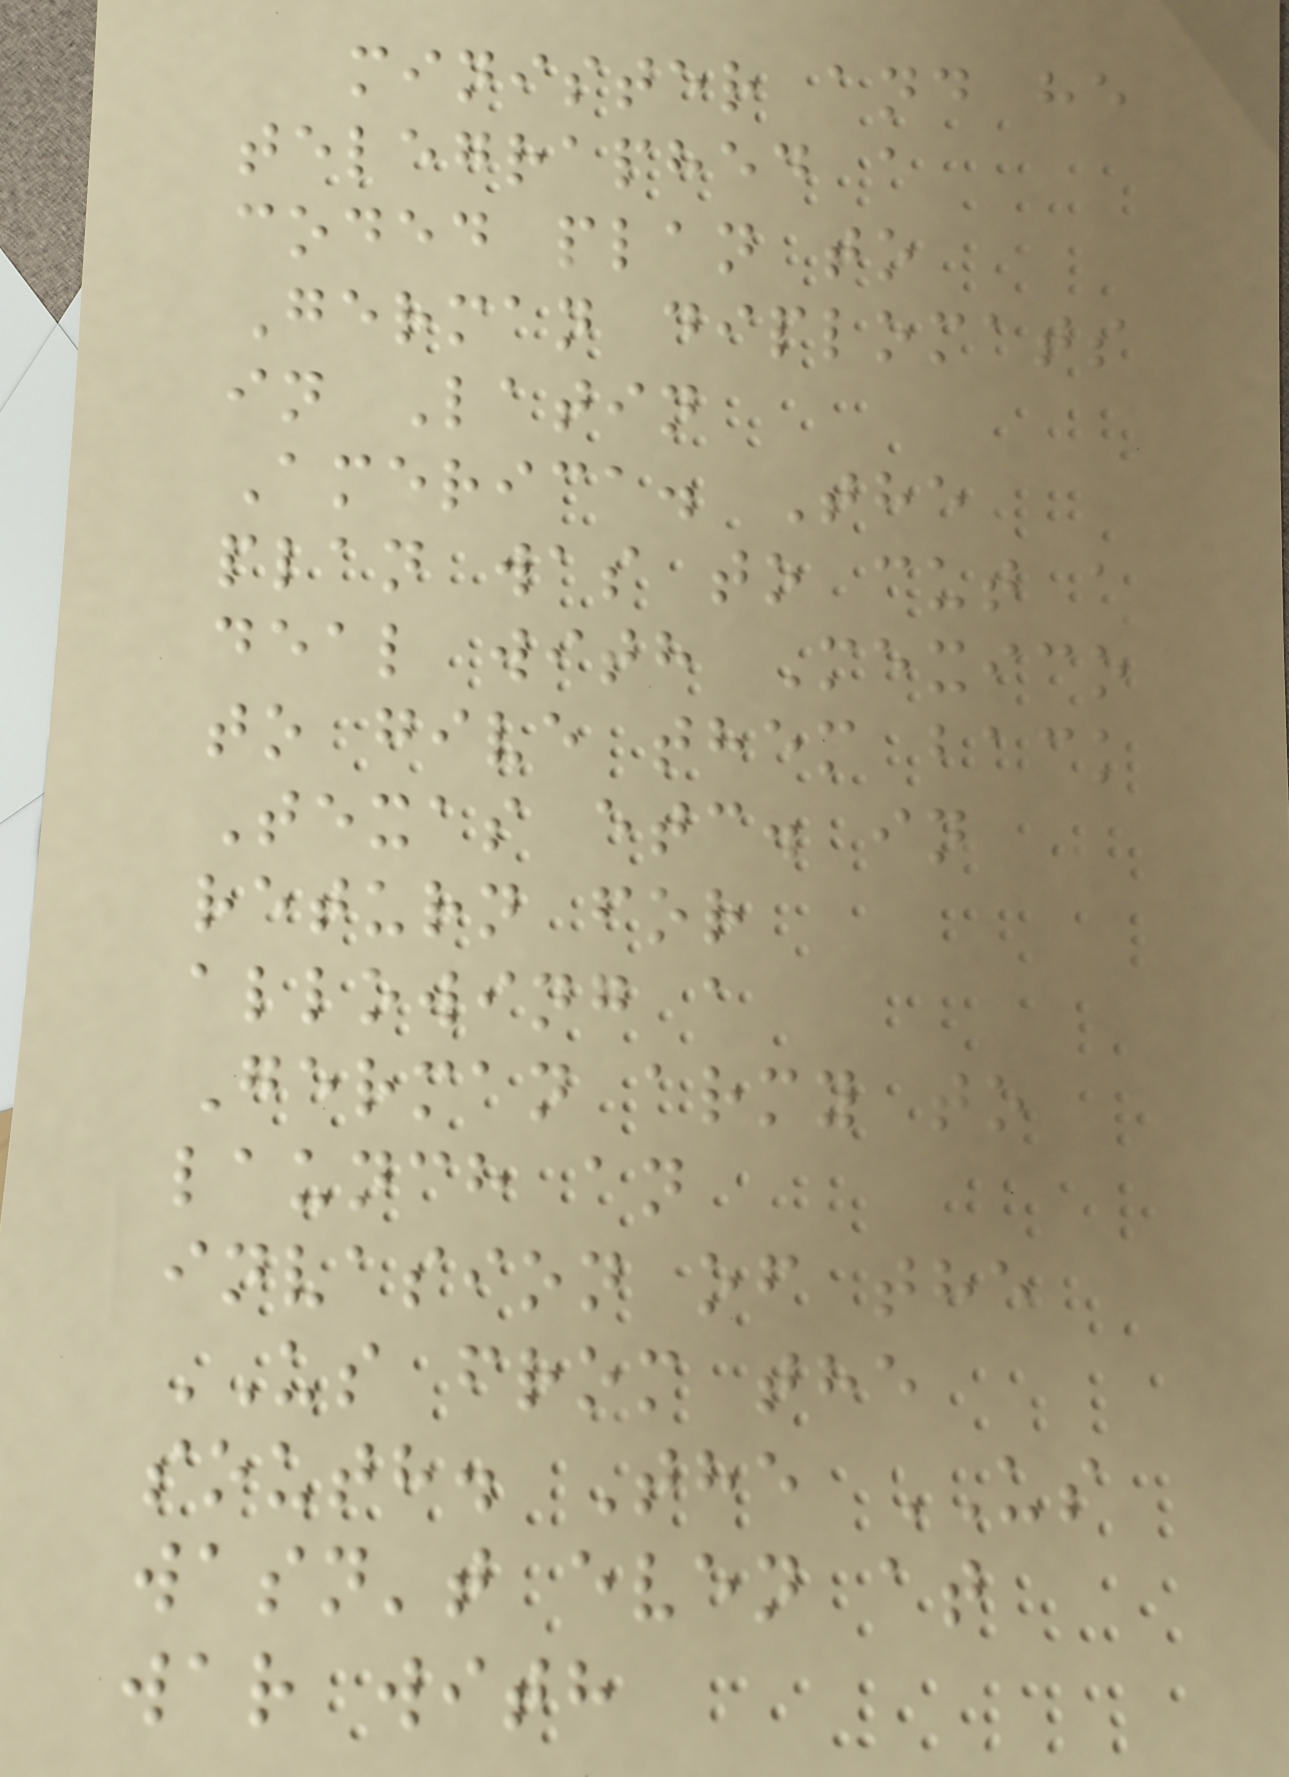minister and he
telegraphed a
coded plan to
German diplomats
in Latin
America. The
plan was to cut a
deal with Mexico
to give them back
Texas etc. in
return for
allowing a
German army to
launch an
invasion of the
US from the
south. The US
wasn't even at
war with
